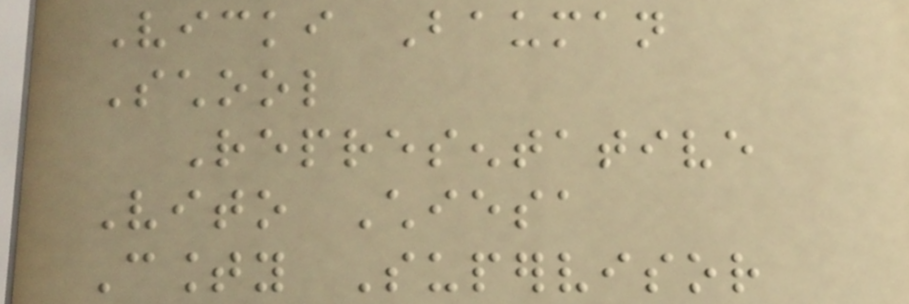Vicki Bauman
School
Representative
Vito Chiesa
County Supervisor
